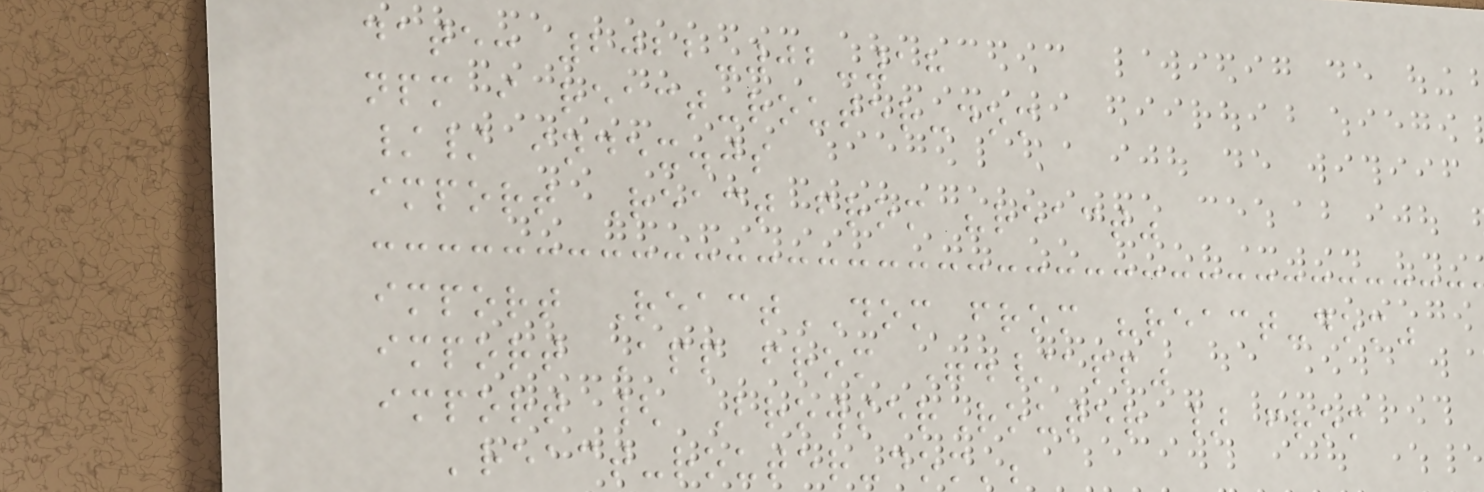date: 2022-02-18
npm i react-router-dom
// index.js
import React from "react"
import ReactDOM from "react-dom"
import App from "./app"
import { BrowserRouter } from
'react-router-dom';
